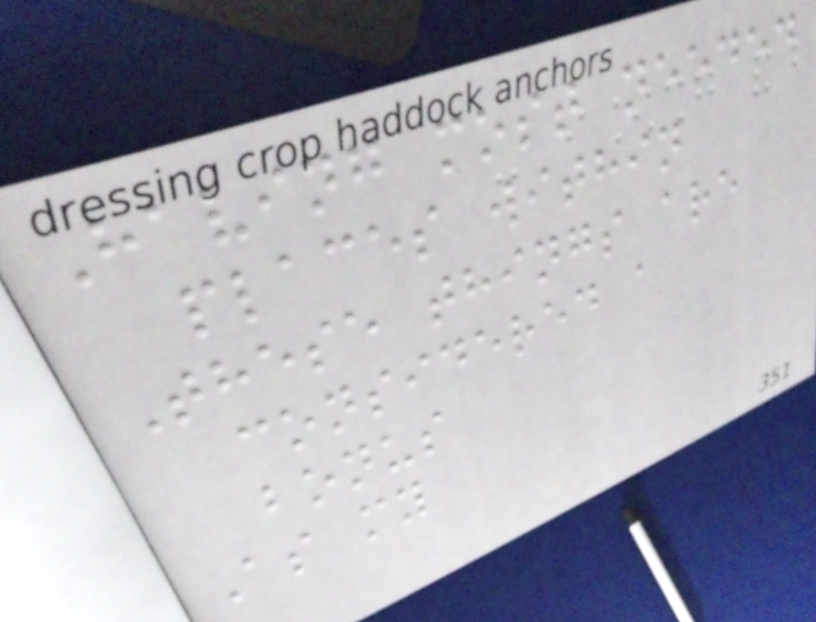Having most needed
places within
These things are
considered a
bonus
As my
